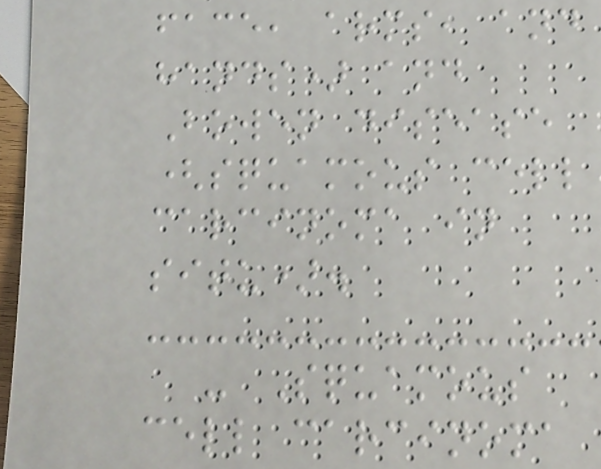face, arms, and
hands) and
Bowen disease
(squamous cell
carcinoma in
situ).
- Squamous
cell carcinoma
